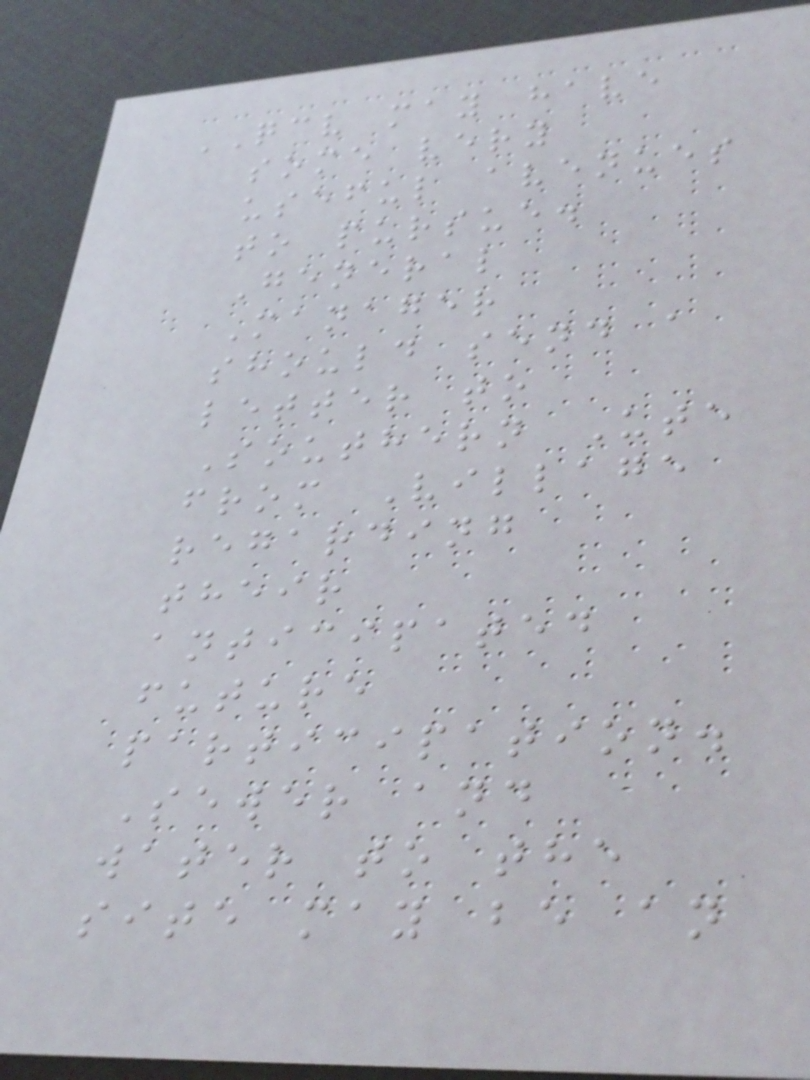QCV may have
some very
useful avenues
to pursue.
General
Manager
should send a
letter to
Southern Ute
from Village
regarding
their
anticipated
future
participation.
Sewer and
water to the
site may be an
